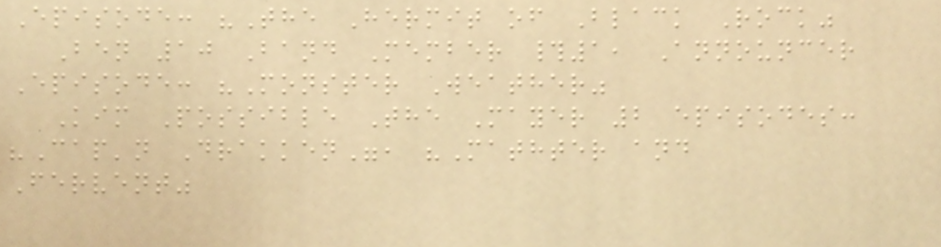Episode: "The Hermit of Black Rock"
Ben 10 Band Member #1, Announcer
Episode: "Monster Weather"
Kim Possible The Mayer 2 episodes:
"Cap'n Drakken", "Mathter and
Fervent"
